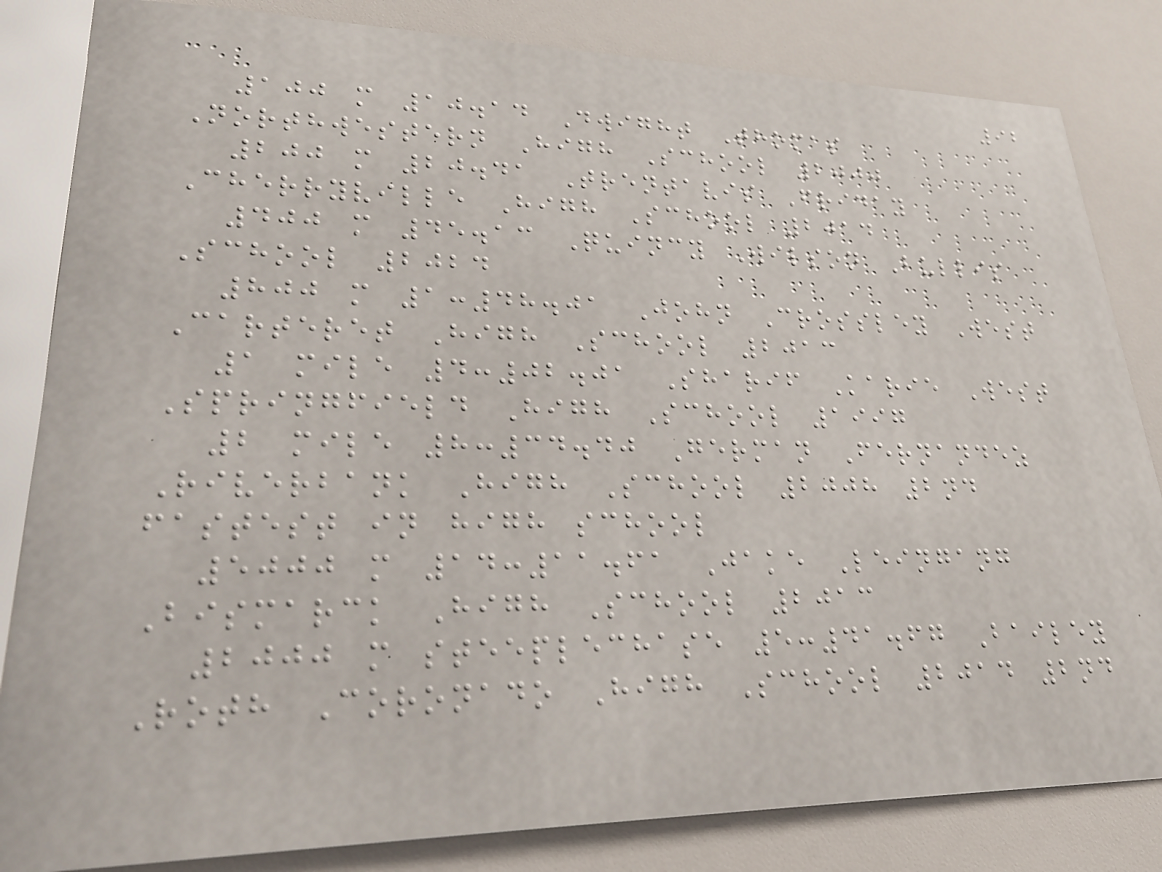92
100 m 10.14 Dwight Thomas
Northwestern High School 2000
200 m 20.41 Trentavis Friday
Cherryville High School 2014
400 m 45.13 Quincy Wilson Bullis
School 2024
800 m 1:48.01 John Crossley West
Carteret High School 2013
1 mile 4:02.01 Sharif Karie West
Springfield High School 1997
2 mile 8:34.40 German Fernandez
Riverbank High School 2008 2nd
fastest in high school
5000 m 14:11.61 Jake Leingang
Bismarck High School 2013
2000 m steeplechase 5:41.67 Bailey
Roth Coronado High School 2014 2nd
